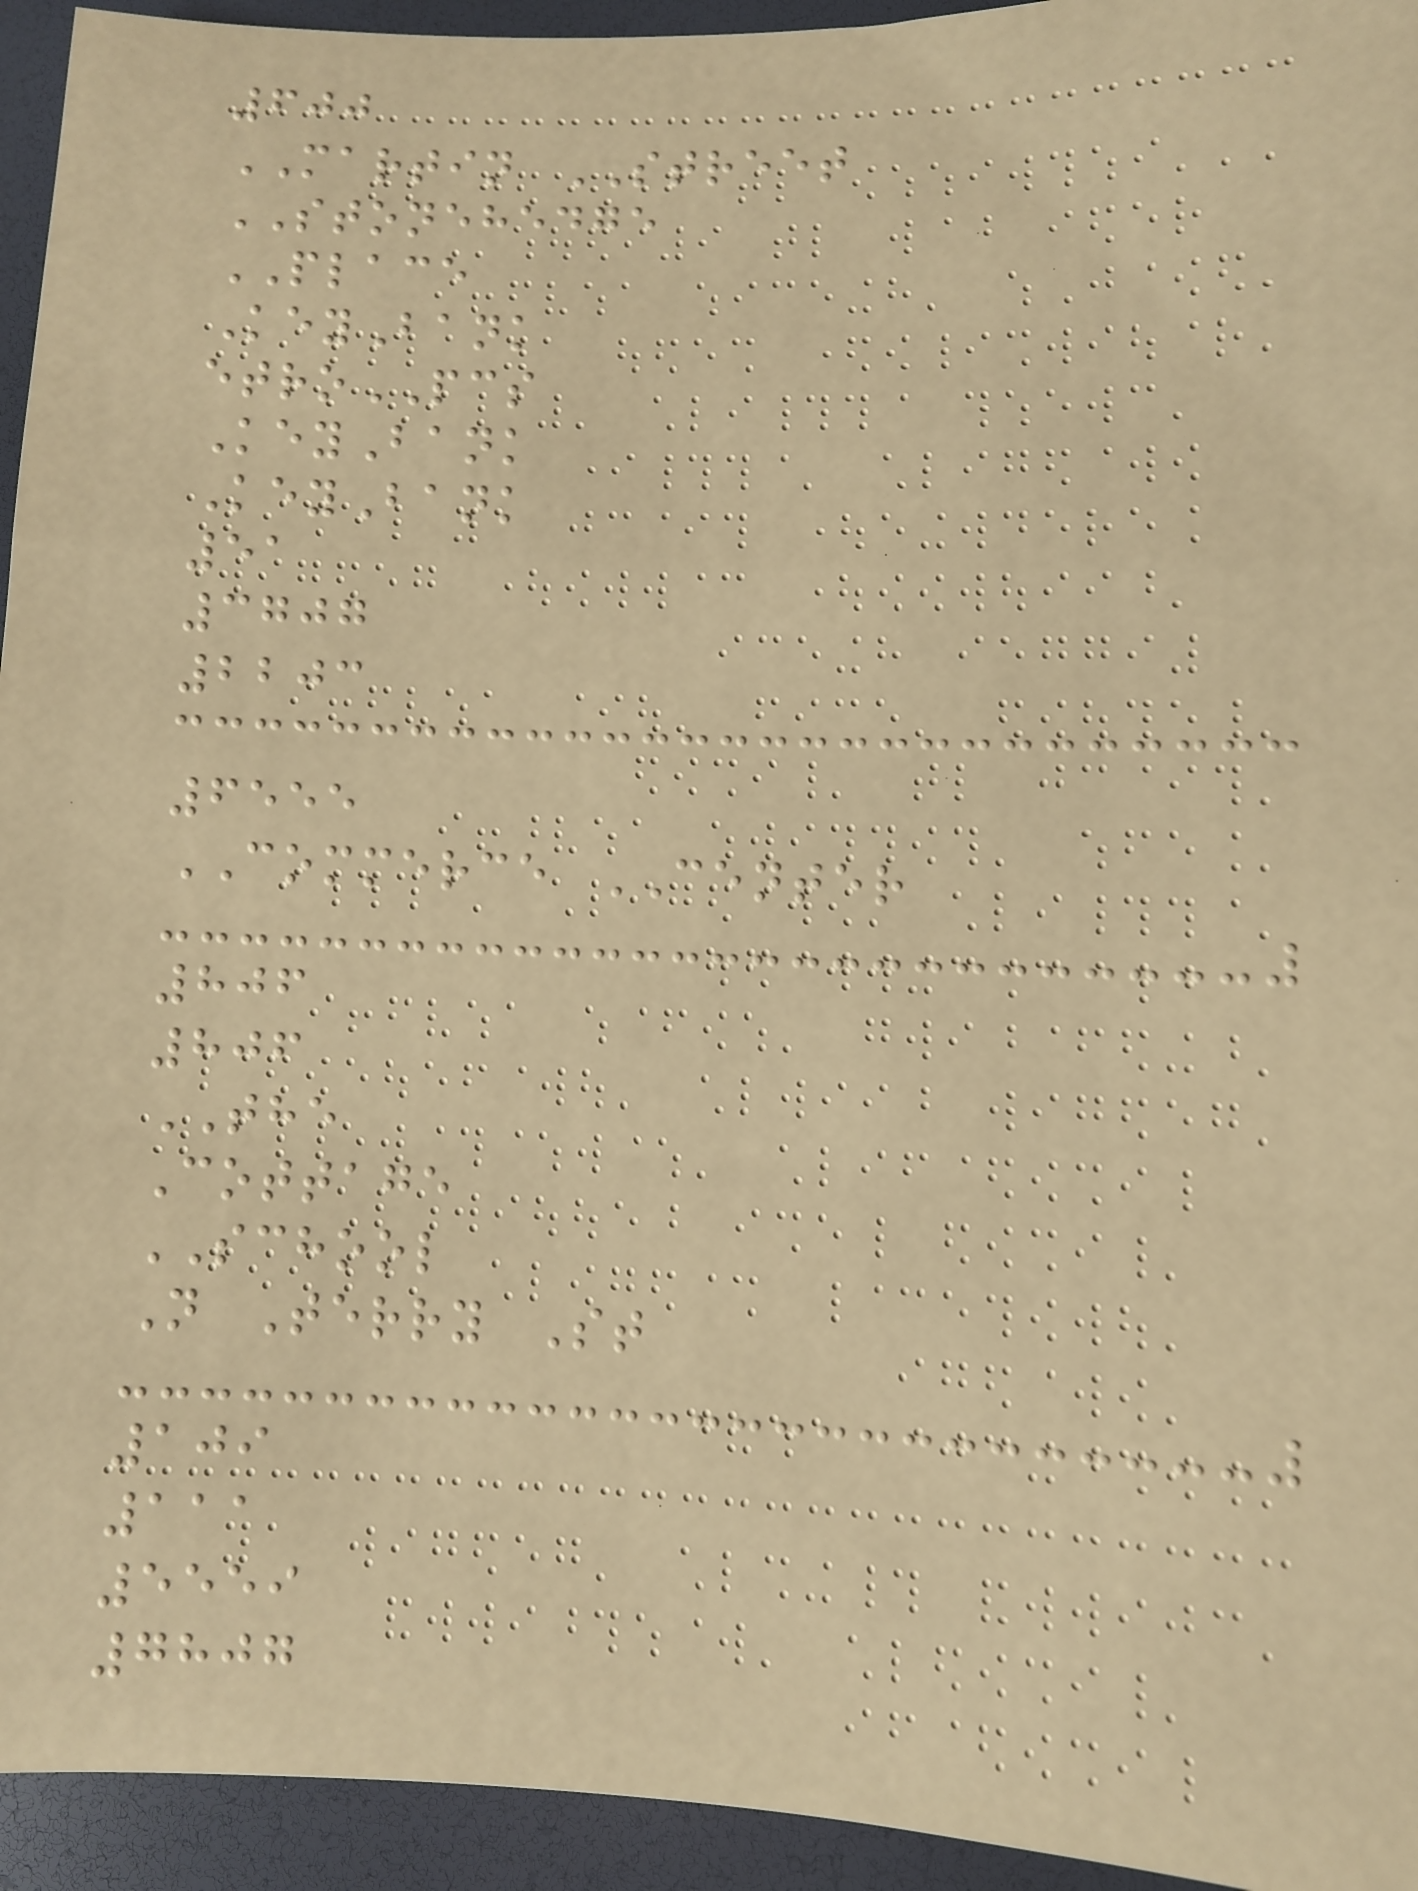600
MARTIN STREET
STONEHEDGE
PLACE
KeyBank
etroPCS
KeyBank
KeyBank
51
3707
2203
6555
COMMERCE CENTER
806
806
THE
Cottage
SCHOOL
N Terry St
109
111
5559
7807
